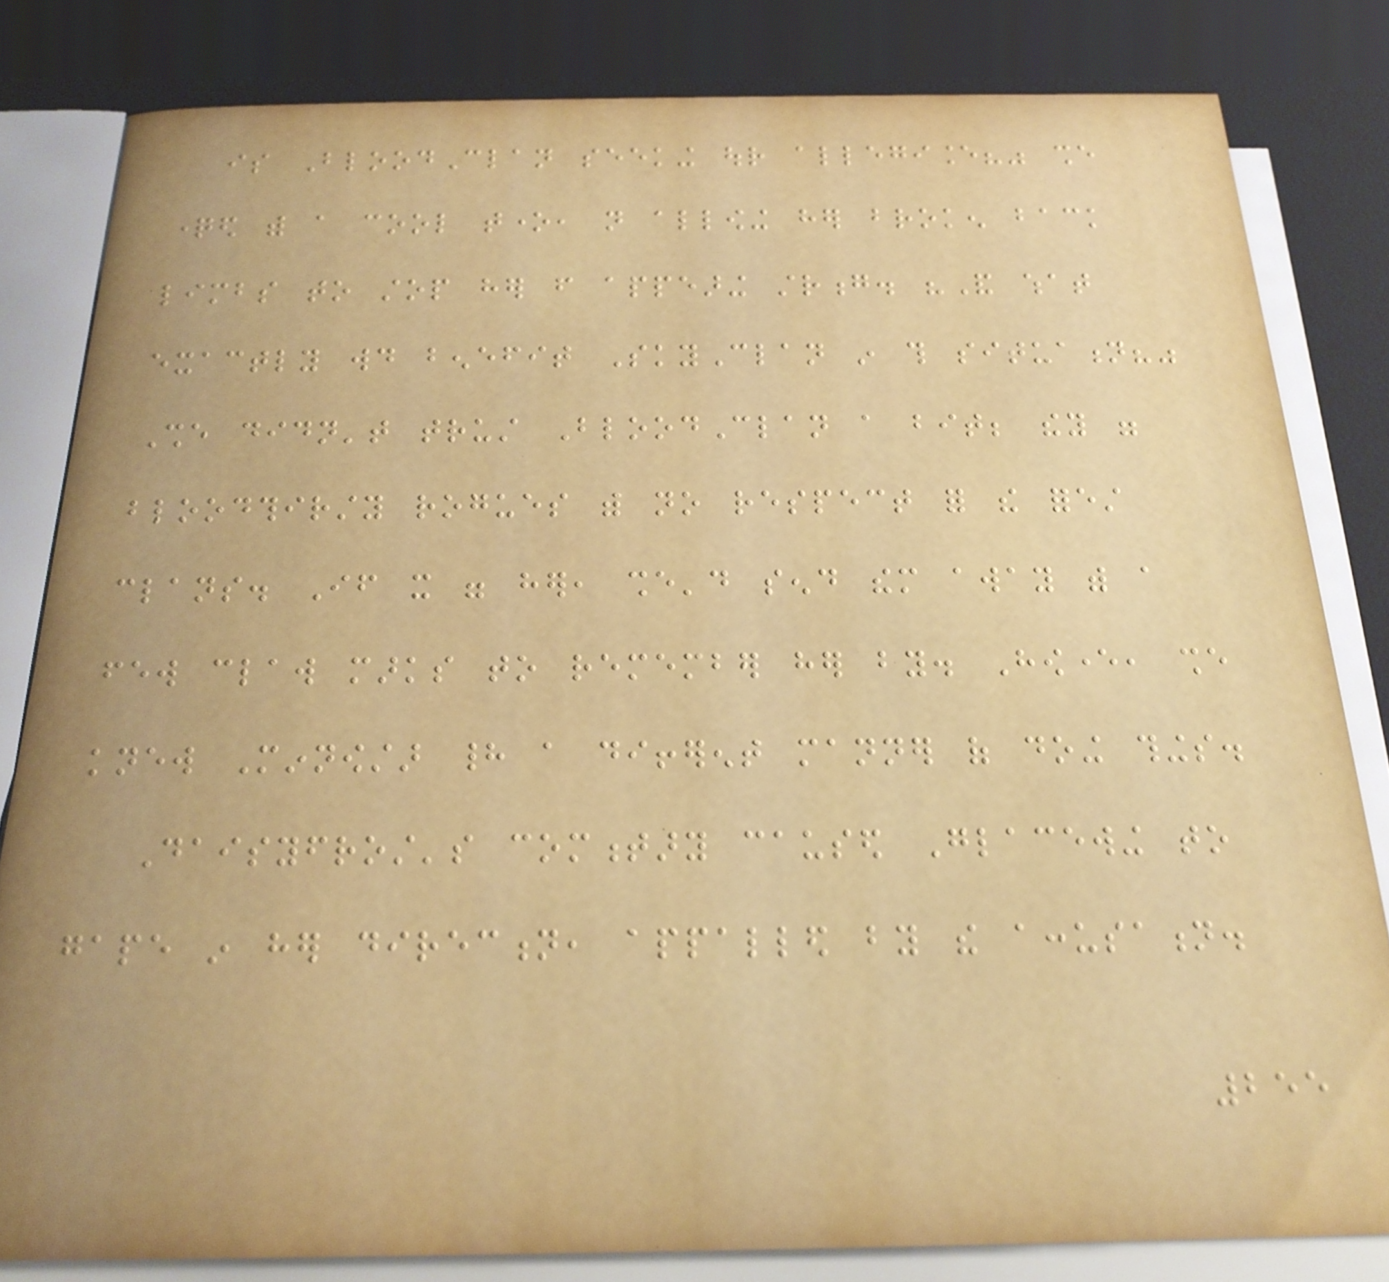is BloodClan seeking our allegiance?" she
questioned with a cool tone, not allowing her broken back
limbs to stop her from appearing strong. "And what
exactly would benefit SkyClan in this situation?"
She didn't trust BloodClan a bit; they were
bloodthirsty rogues with no respect for the forest
clans. If it were her, she'd send them away with a
few claw marks to remember her by. However, she
knew Minnowstar had a different manner of doing things.
Daisyfrost's commentary caused Glacewing to
gape in her direction, appalled by the accusation.
255
